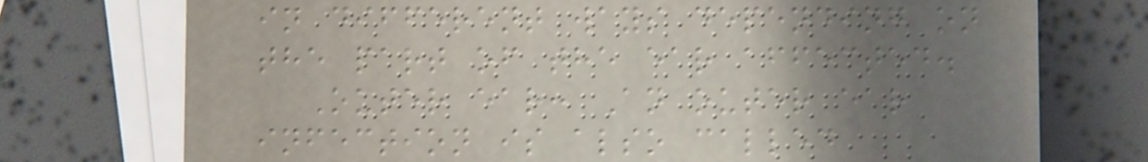in different ways depending on
the part of the ear affected.
Outer ear: An outer ear
infection is also called
